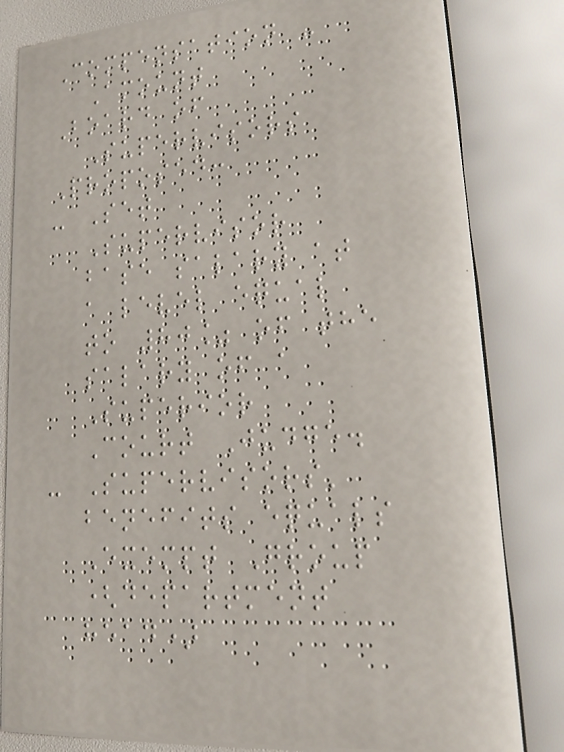Compensation -
Amount
Board of
Supervisors
Proposed:
- Set
Supervisor
base salary at
a level equal
to 80% of the
salary of a
Superior
Court Judge.
- Supervisors'
benefits equals
Exempt Group
(department
head)
